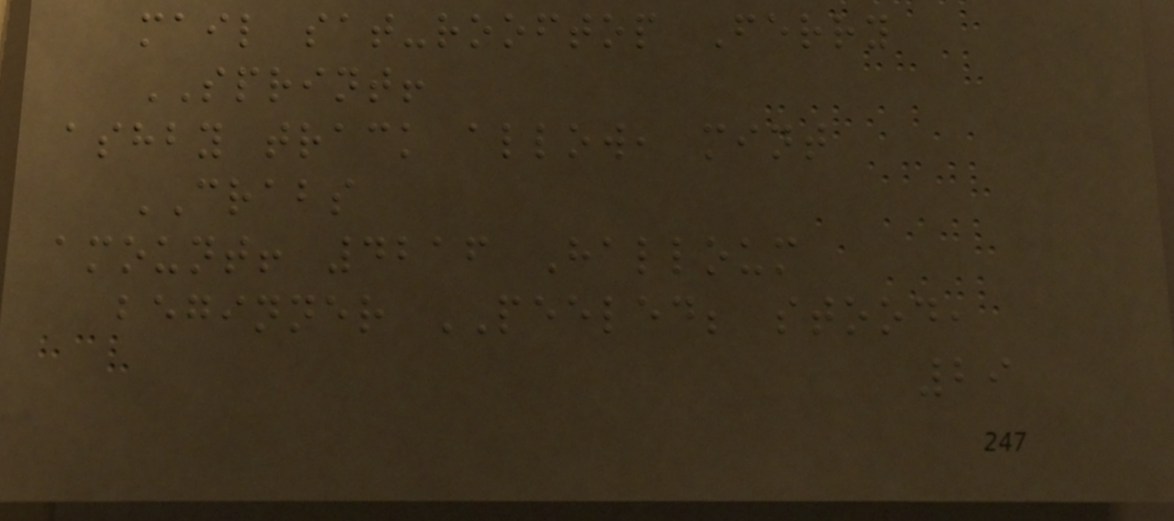mail sat-rooftop Ferry
SPRINT!
ashby track allow, mint
CRABS
amount! 4216 Halloum
beginner PEELED; stood,
29
